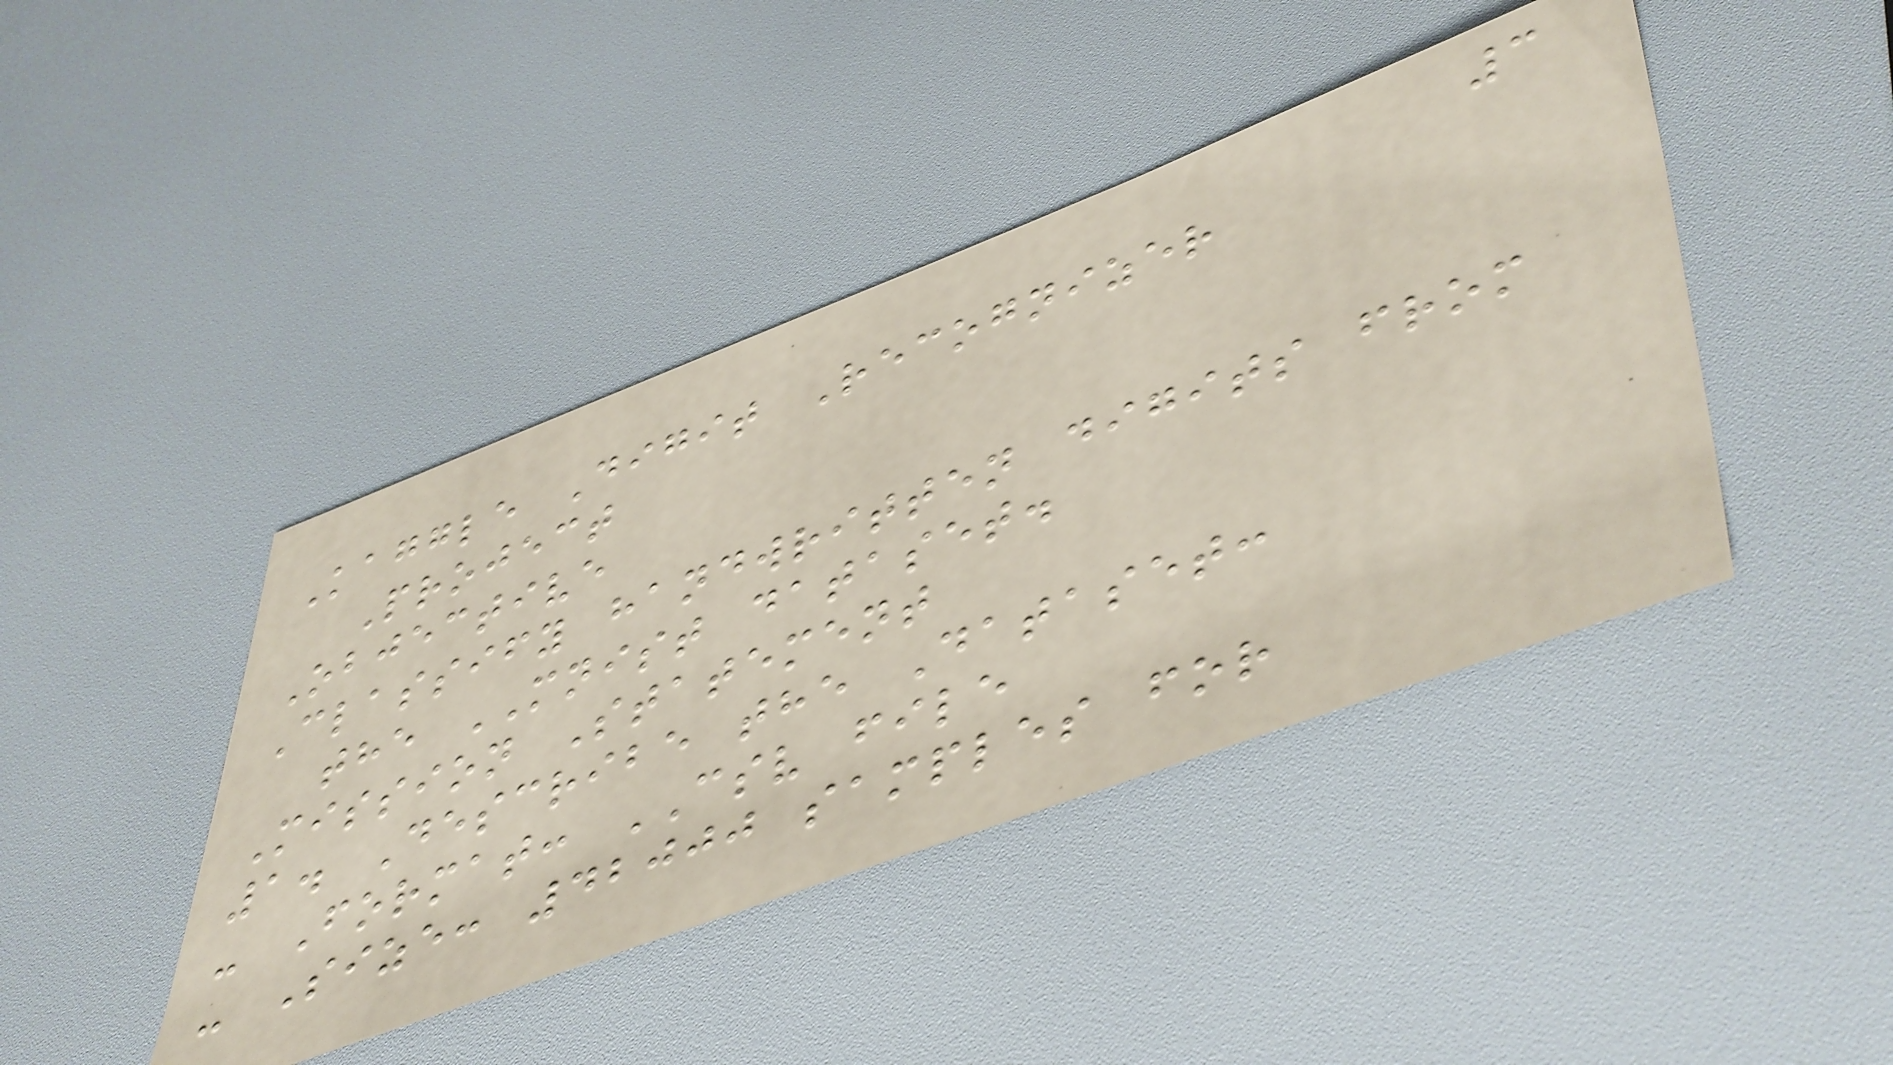3
Kaggle Digit Recognizer
Project
Objective
Classify handwritten digits from
the MNIST dataset.
Mission Statement
1. Describe the Dataset:
- Format: CSV file
- Size: 42000 samples for
